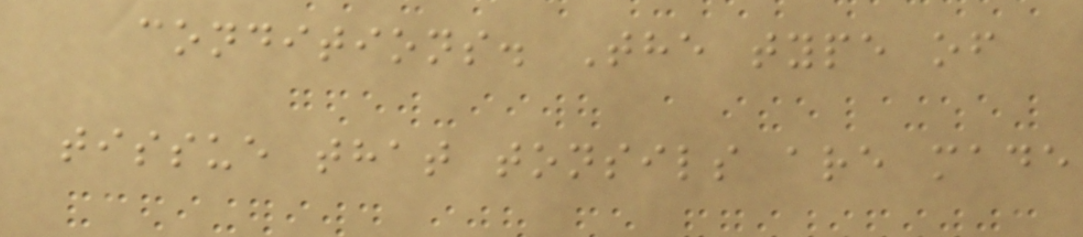conditions. The type of
tissue that tonsils are made
